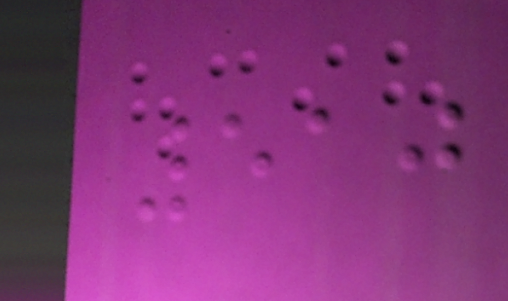510
